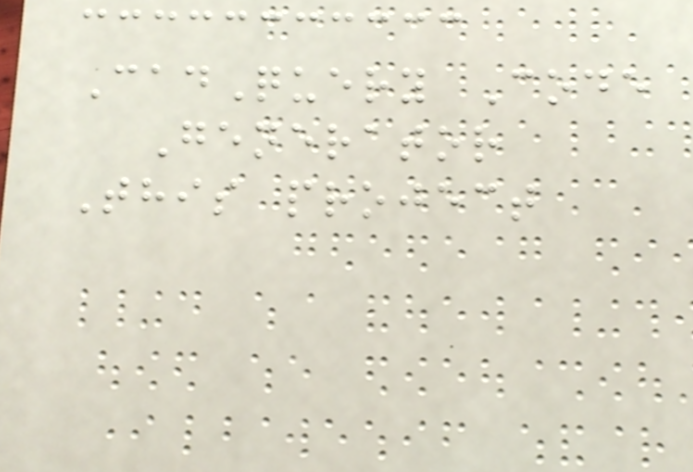CadQuery Code
Generator
This project
